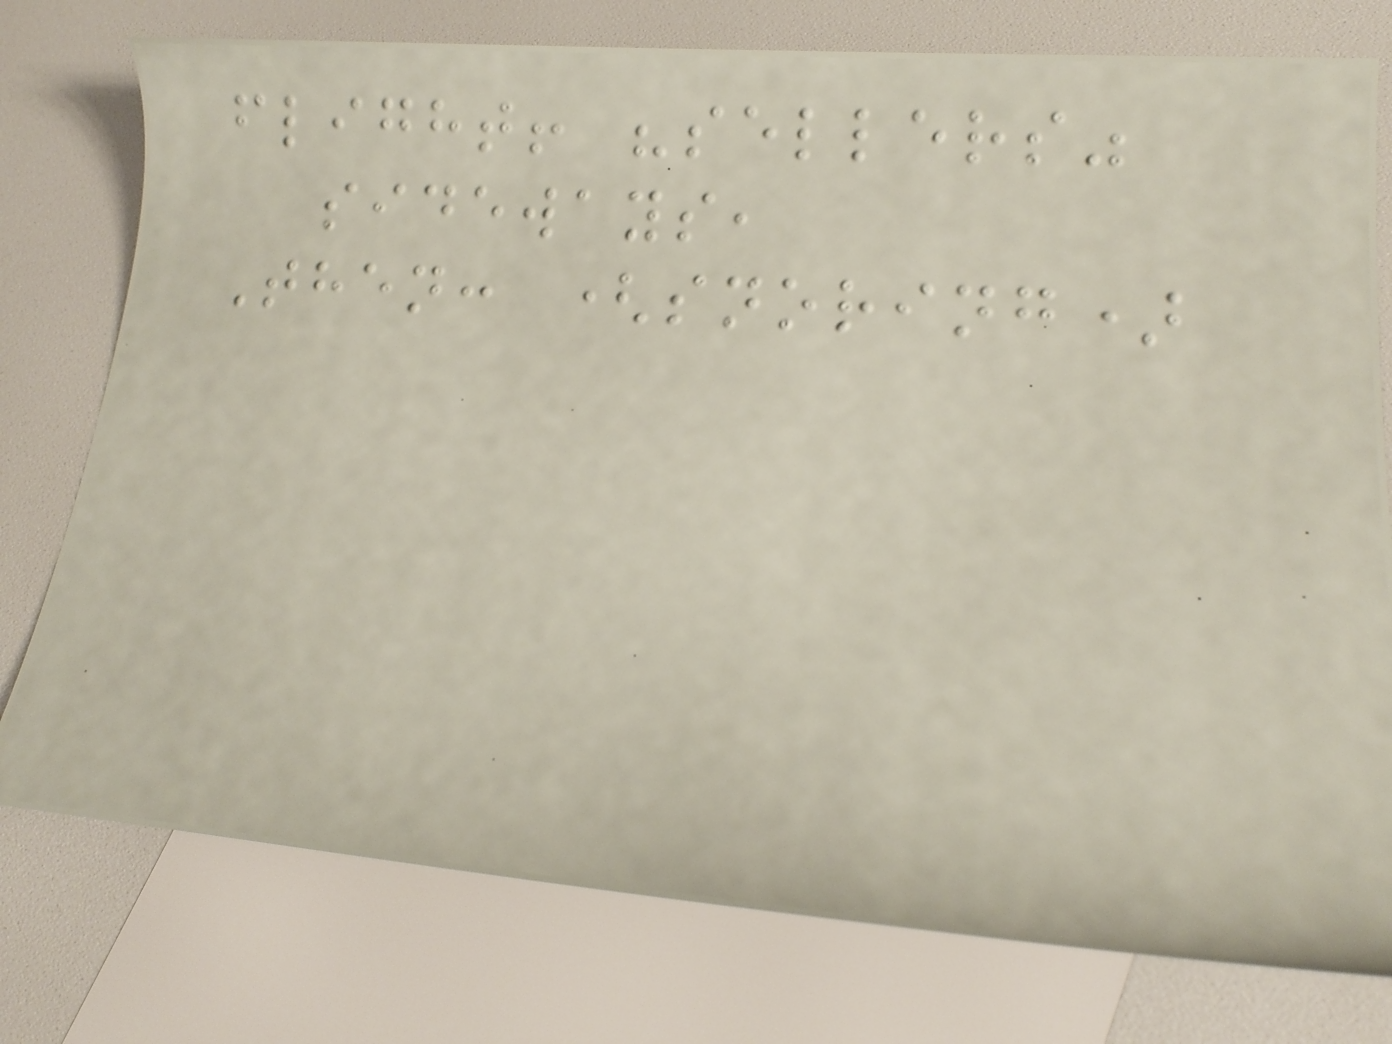flight! "sellers"
sideways,
Then: (snoring)
